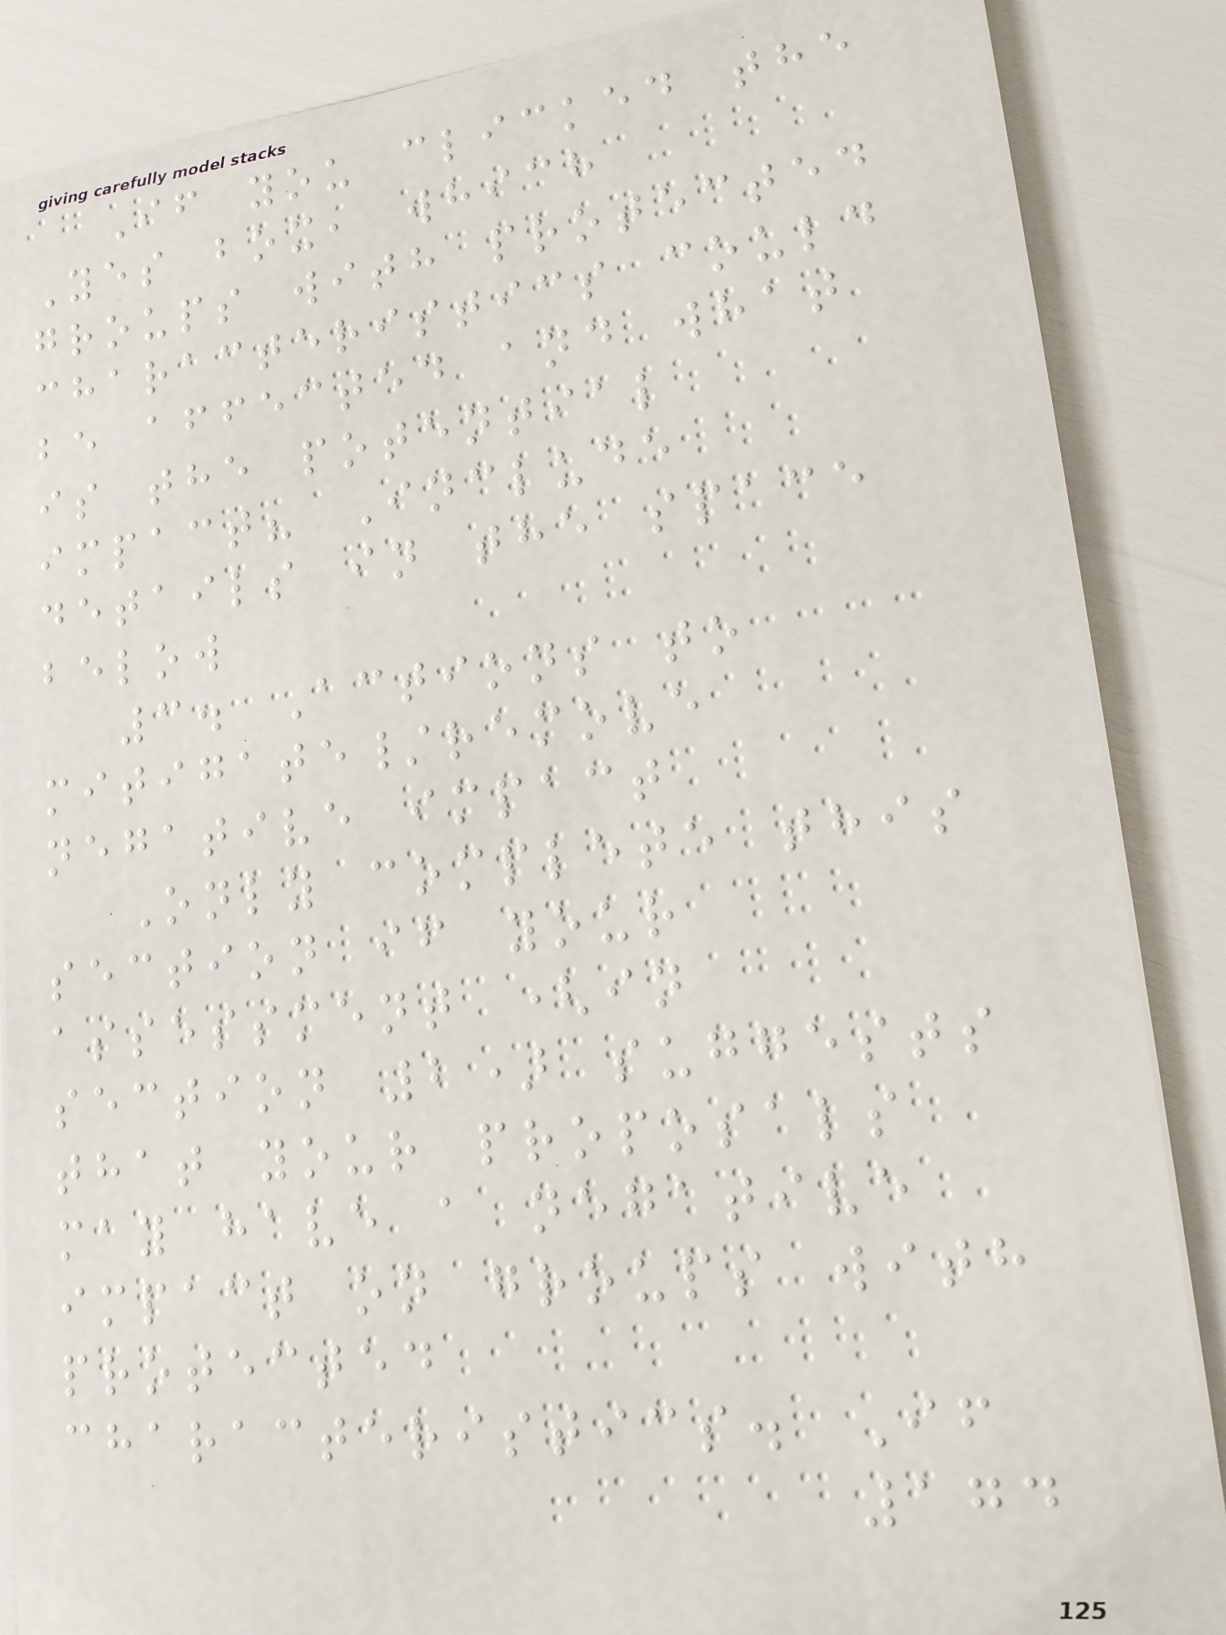If you clicked the
Yes box, which
groups with protected
characteristics could
be affected and what
is the potential
impact? Include
details in the space
below
3. Actions to
mitigate/remove
negative impact
Only complete this
section if your
assessment (in
section 2) suggests
that your proposals
may have a negative
impact on groups with
protected
characteristics. If
174
